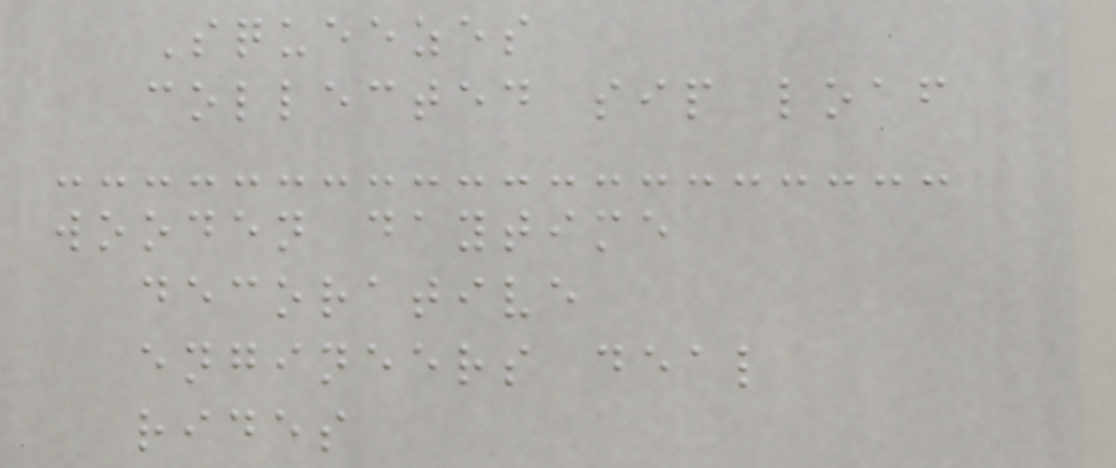Squeezes
collected sip loaf
wooden daytime
decorative
engineers deal
rides
